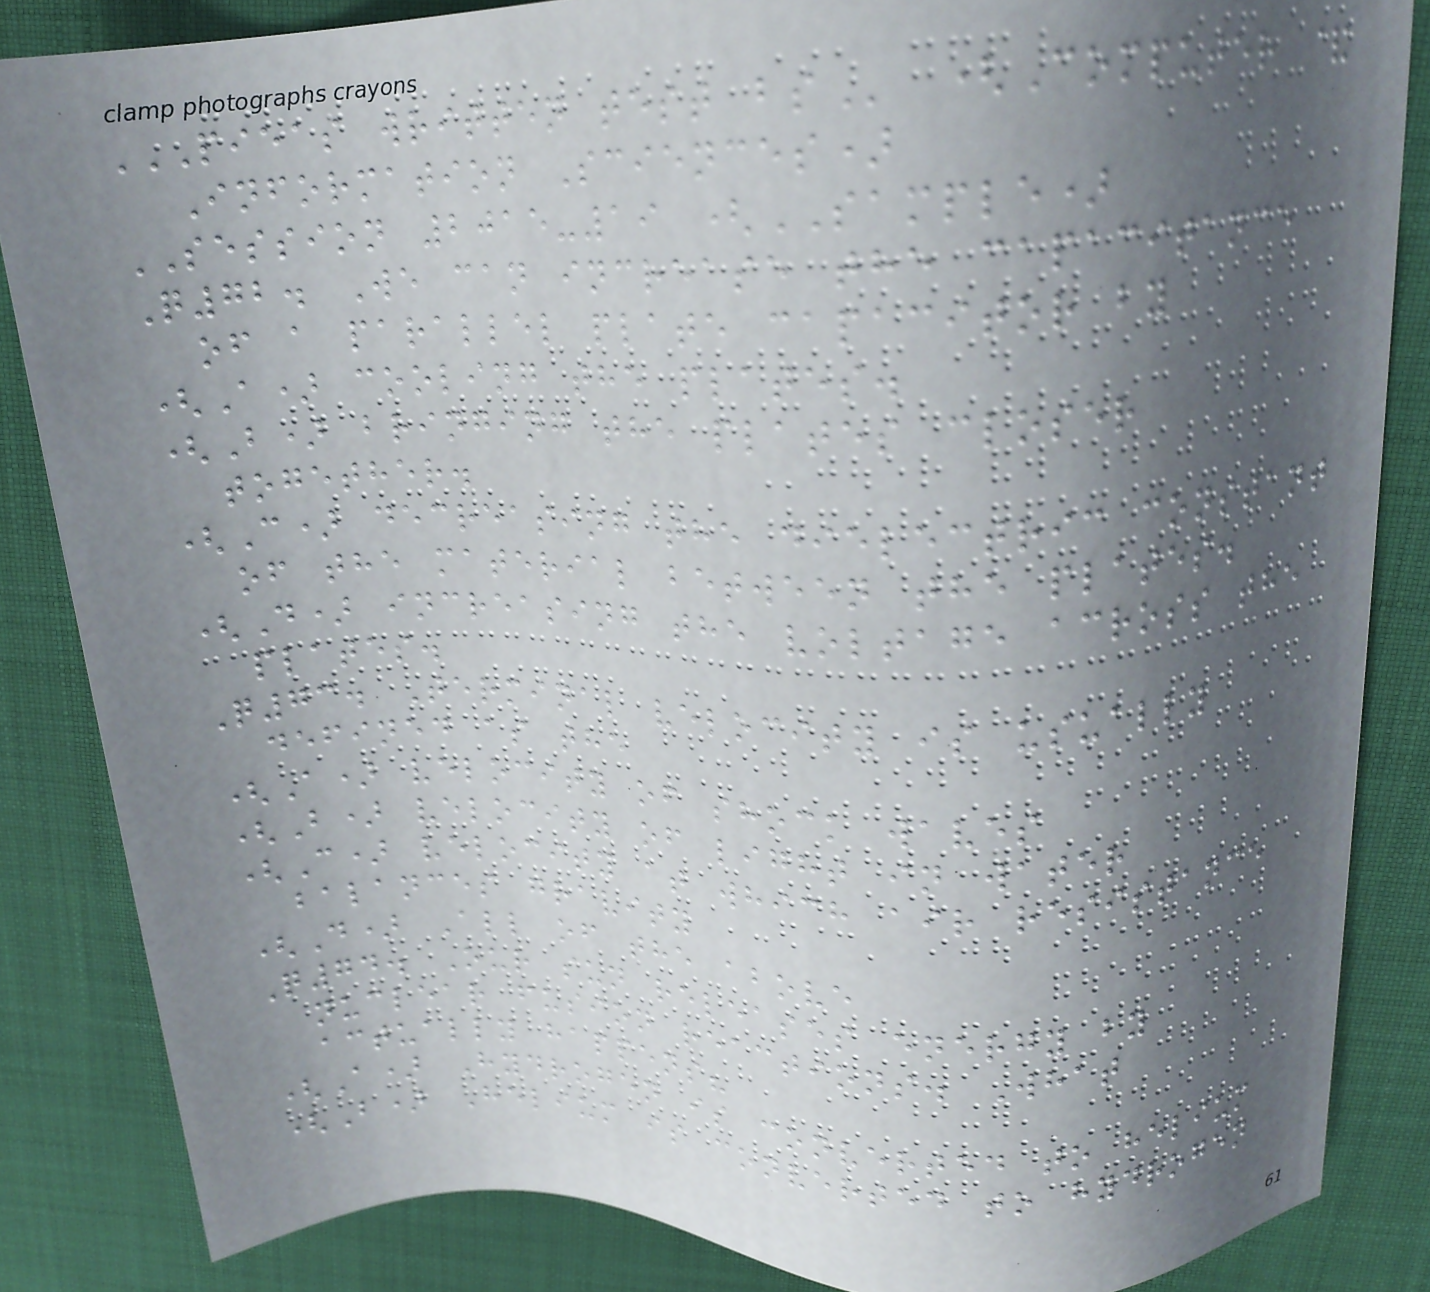PIEAS WRITTEN TEST BS (Computer &
Information Sciences)
SESSION 2015-19 (SAMPLE)
Q72. We can increase the capacitance
of a parallel plate capacitor by
(A) cooling the plates.
(B) bringing the plates closer
together.
(C) decreasing the dielectric constant
of the material between the plates.
(D) increasing the voltage across the
plates.
Q73. Terminal velocity is usually
defined as the
(A) velocity of shock waves
(B) velocity of light in water
(C) velocity at which air resistance
balances gravity
(D) All of the above
Q74. Our sun releases energy by
nuclear fusion reactions. What
actually happens?
(A) Hydrogen is converted to helium
(B) Helium is converted to hydrogen
